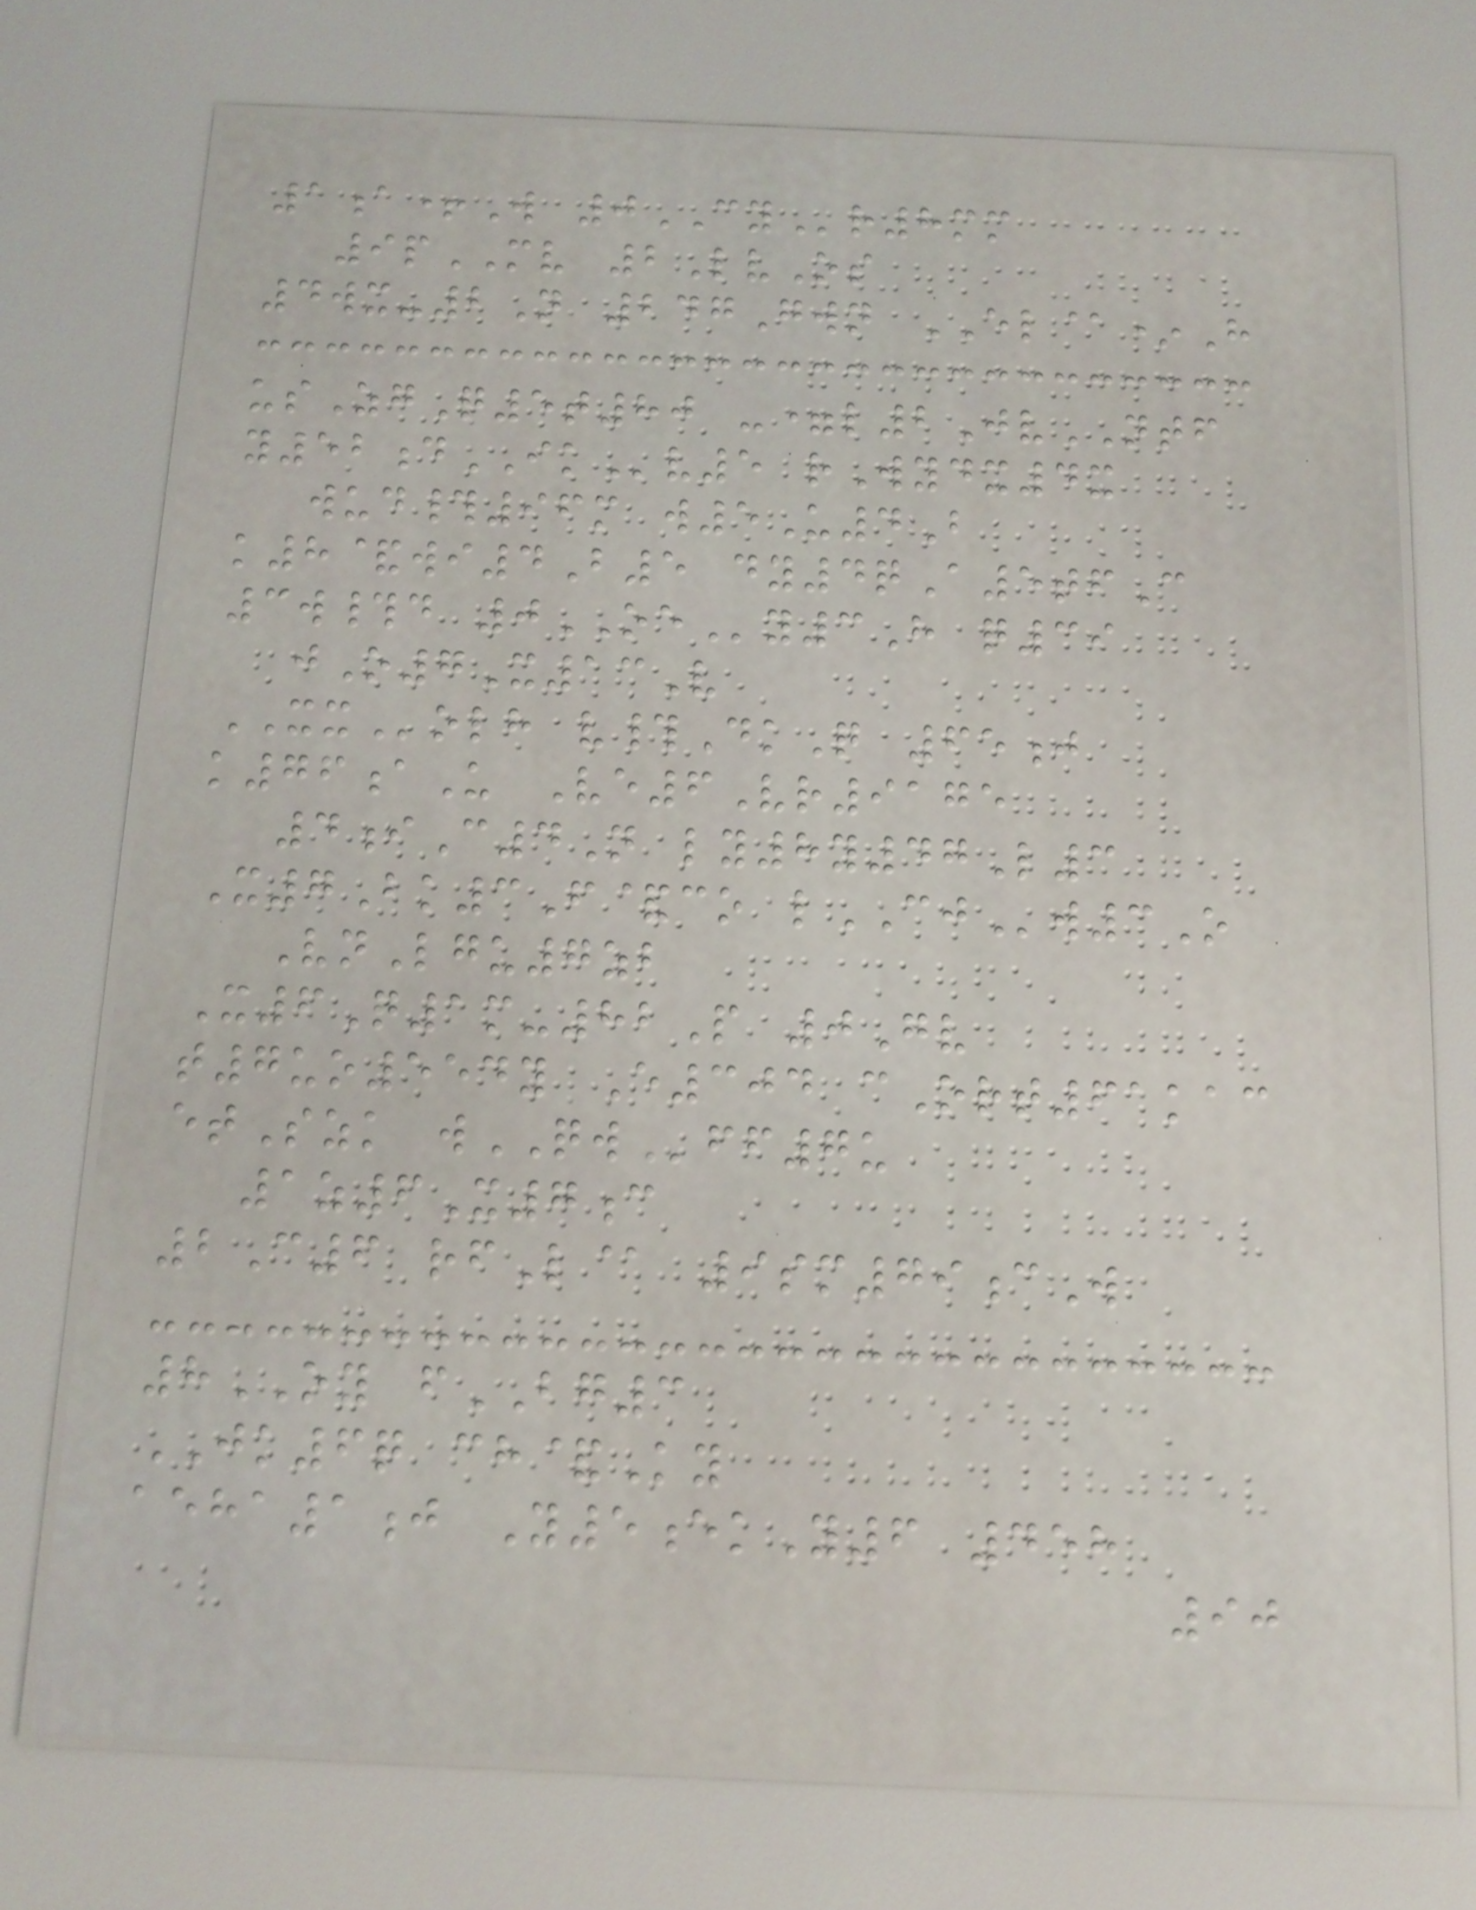1a+W 0CYr8mm
9pMV 2LvOs
4wx-2N 247Gwn EL@*H
usZgQ5t80 -=l2JvNTF
y52dIKv5 rWydx4x
wud#96m w5U4B
k8&wi4B5 dy4qA5tfC
3w#d 0OEy3H q39
jO7X13V
XXolh v#DkQ 65j
k76aU Ve6Vr9175
4iC4N ly8y47L3
X7Bk3F&co lCJw3O
VnLgu7zb
X6Q1m-82P 0Gv
t7uo554y E304 cOrt61kac
etSzk wQWff7u
1z6X7c
2C6 rfL@ 9sm79cW
8OY fBG3
JK6q ch&Ky
aeha1j Y5ekY6 458
90
